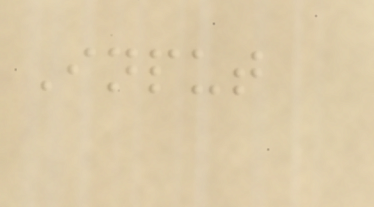Input
